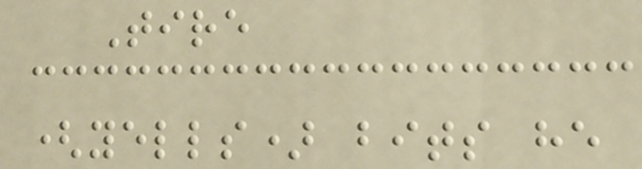Tire
(yells) bits he
